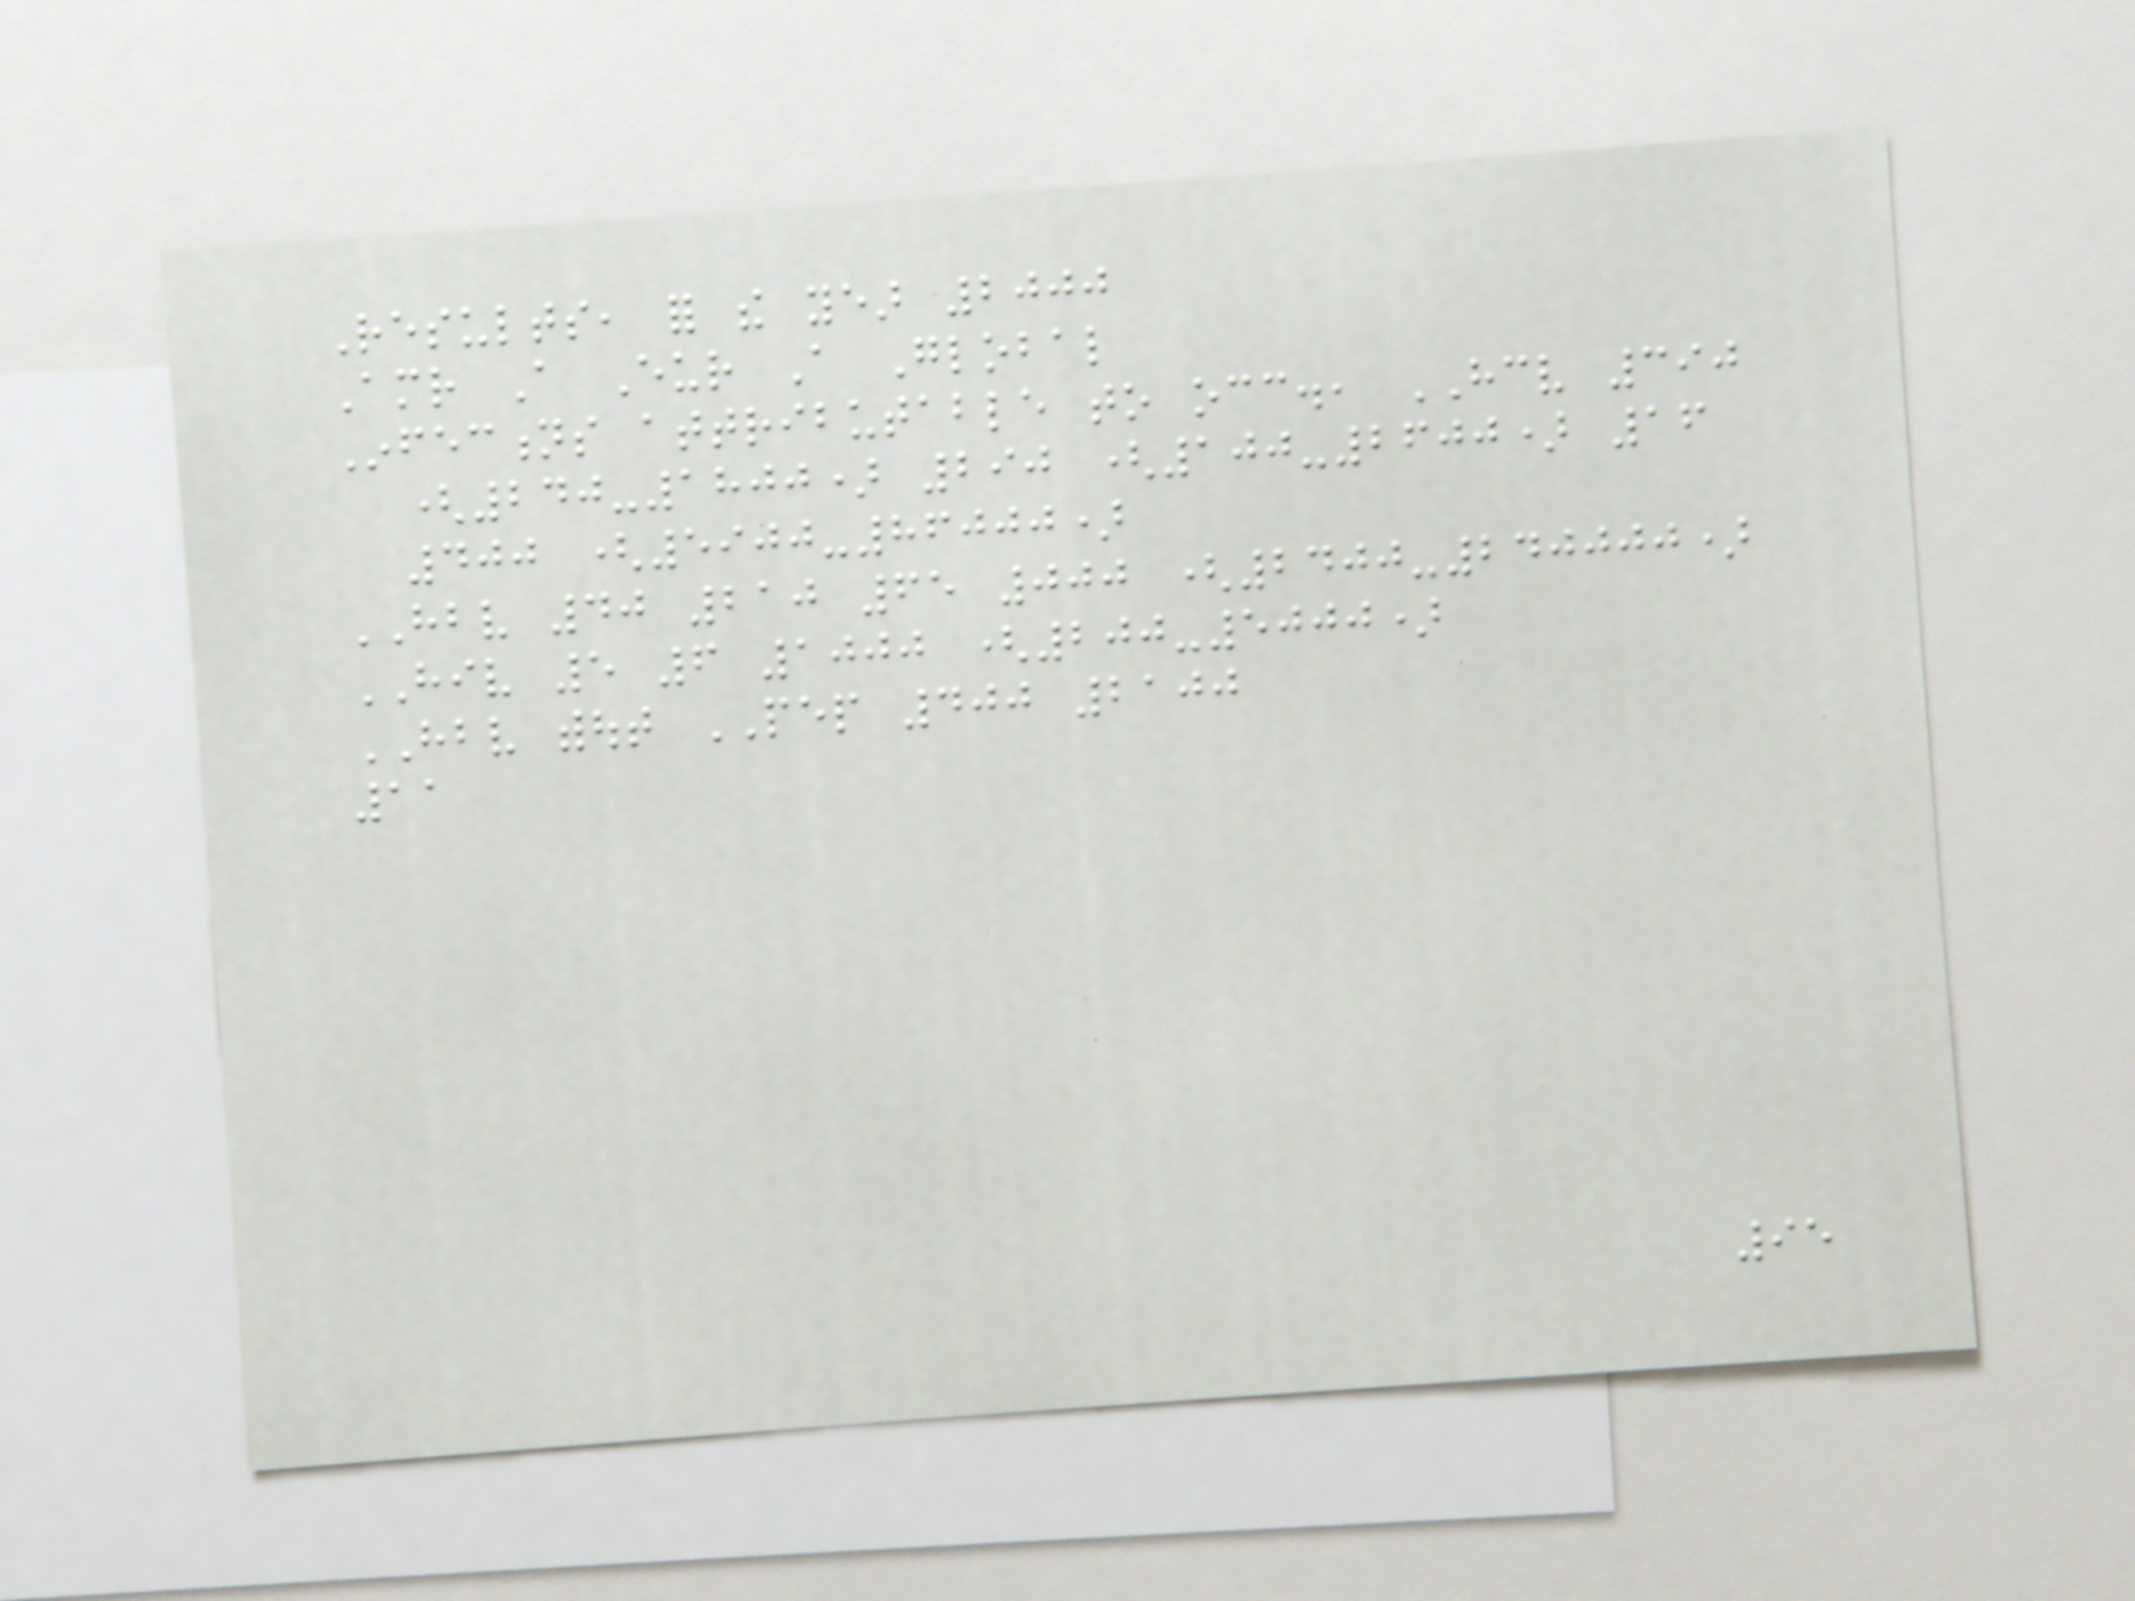Results, for the year 2000
Amr A Eur A Global
Infections attributable to occ., HCV 390
(240-1800) 290 (100-2600) 16
400 (5900-86000)
HBV 40 210 65 000 (2400-240000)
HIV 5 6 1000 (200-5000)
HBV without PEP 400 2100
11
95
